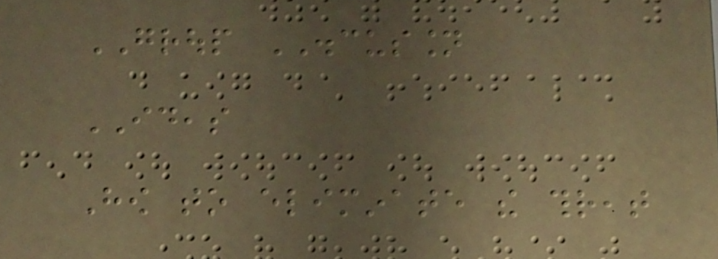GROUP DISCUSSION
IDEAS
How to eliminate the threat
